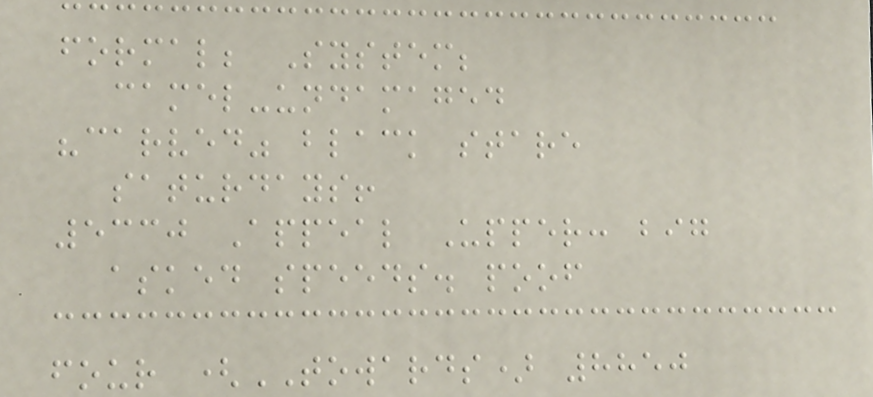formal; System;
camel-undamaged
"carved" black stare
saturdays!
5330 Appeal Upper: big
asked speeds. poof
four (TOWARDS) 8850
